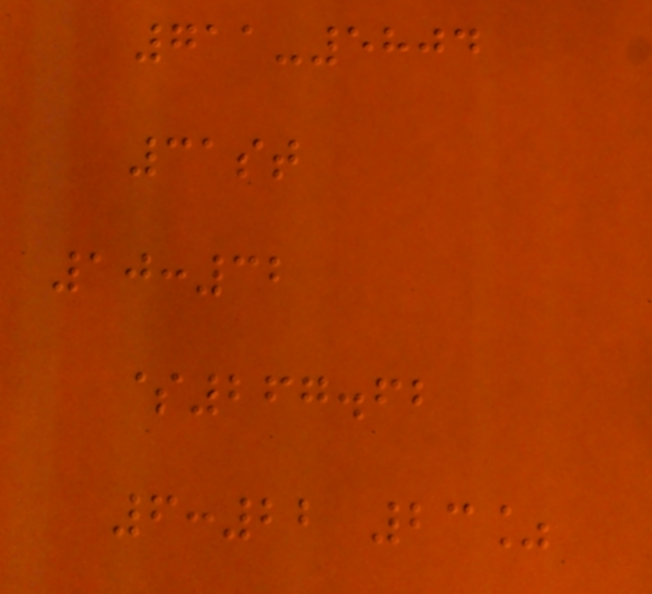711-5804
31st
10:32
$267.62
6:22 23%
